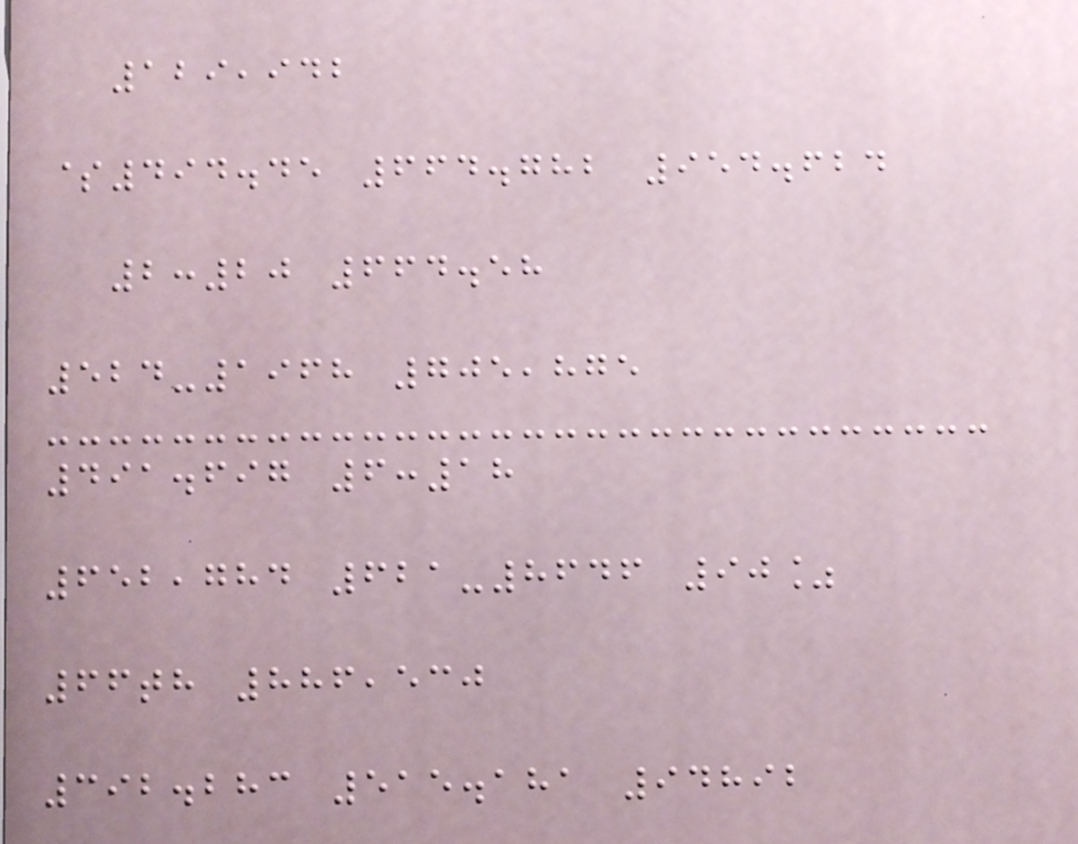129,942
$494.45 664.782 954.624
2:20 664.58
524-1968 705,875
491.697 6:18
652,784 621-8646 90%
66th 886,530
392.283 515.181 94892
